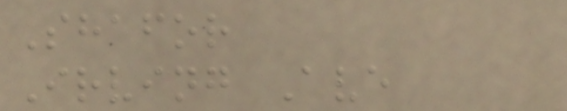Shafor
Irving Ave
